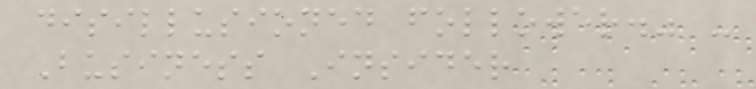disillusioned follower." -
Business Insider
